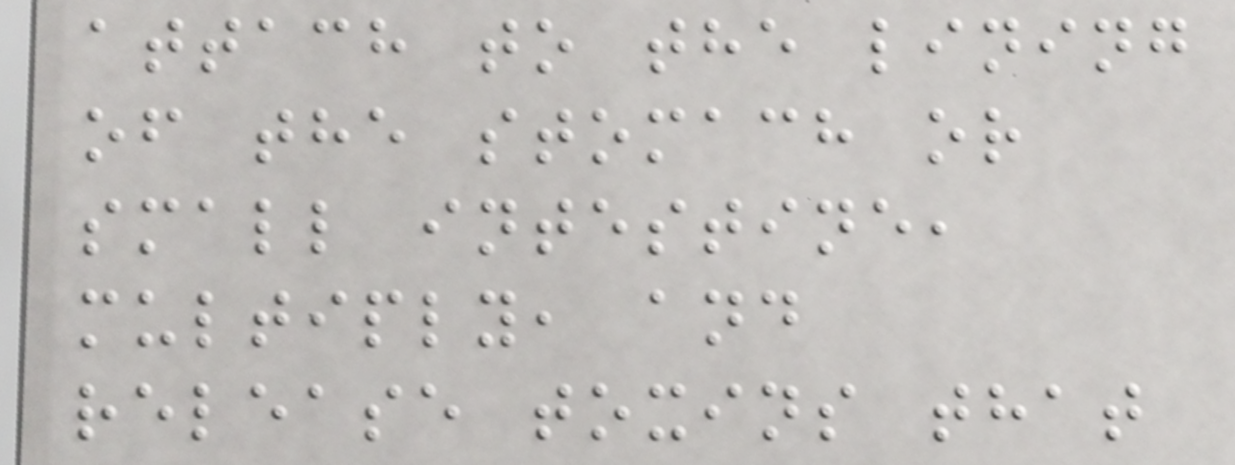attach to the lining
of the stomach or
small intestine,
multiply, and
release toxins that
